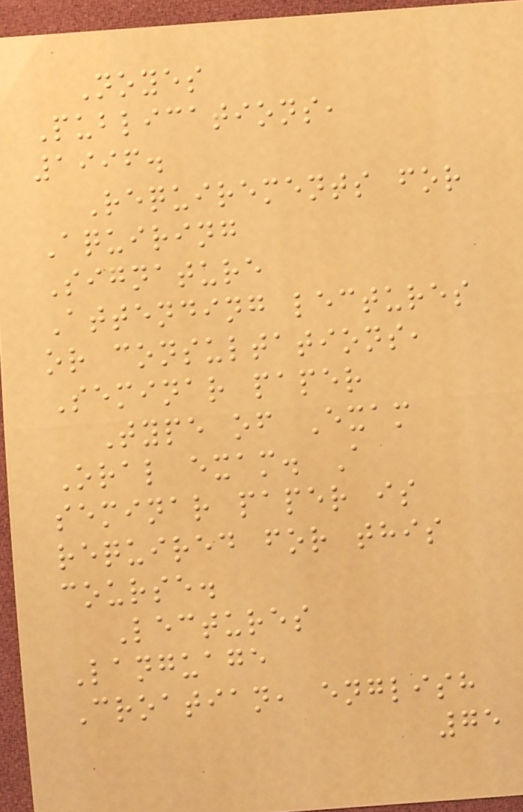Noyes
Publications,
1996.
Requirements for
Aquiring
Signature
Attending lectures
or consultations,
Seminar paper
Type of Exam
Oral exam. A
seminar paper is
required for this
course.
Lectures
Language
Croatian, english
75
